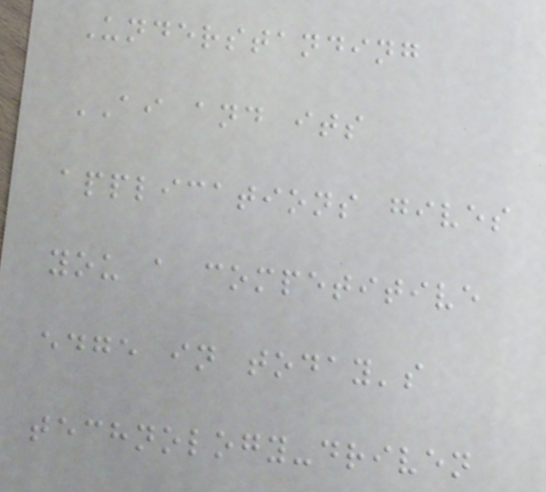Understanding
AI and its
applications gives
you a competitive
edge in today's
technology-driven
